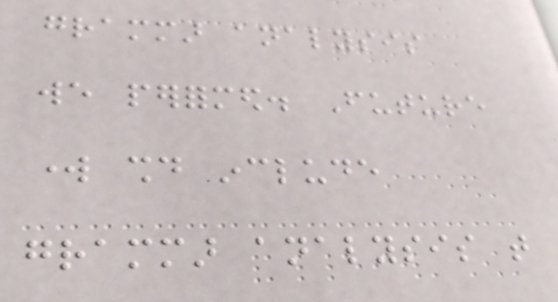grammar analysis
we performed. Future
work should include
grammar analysis that
